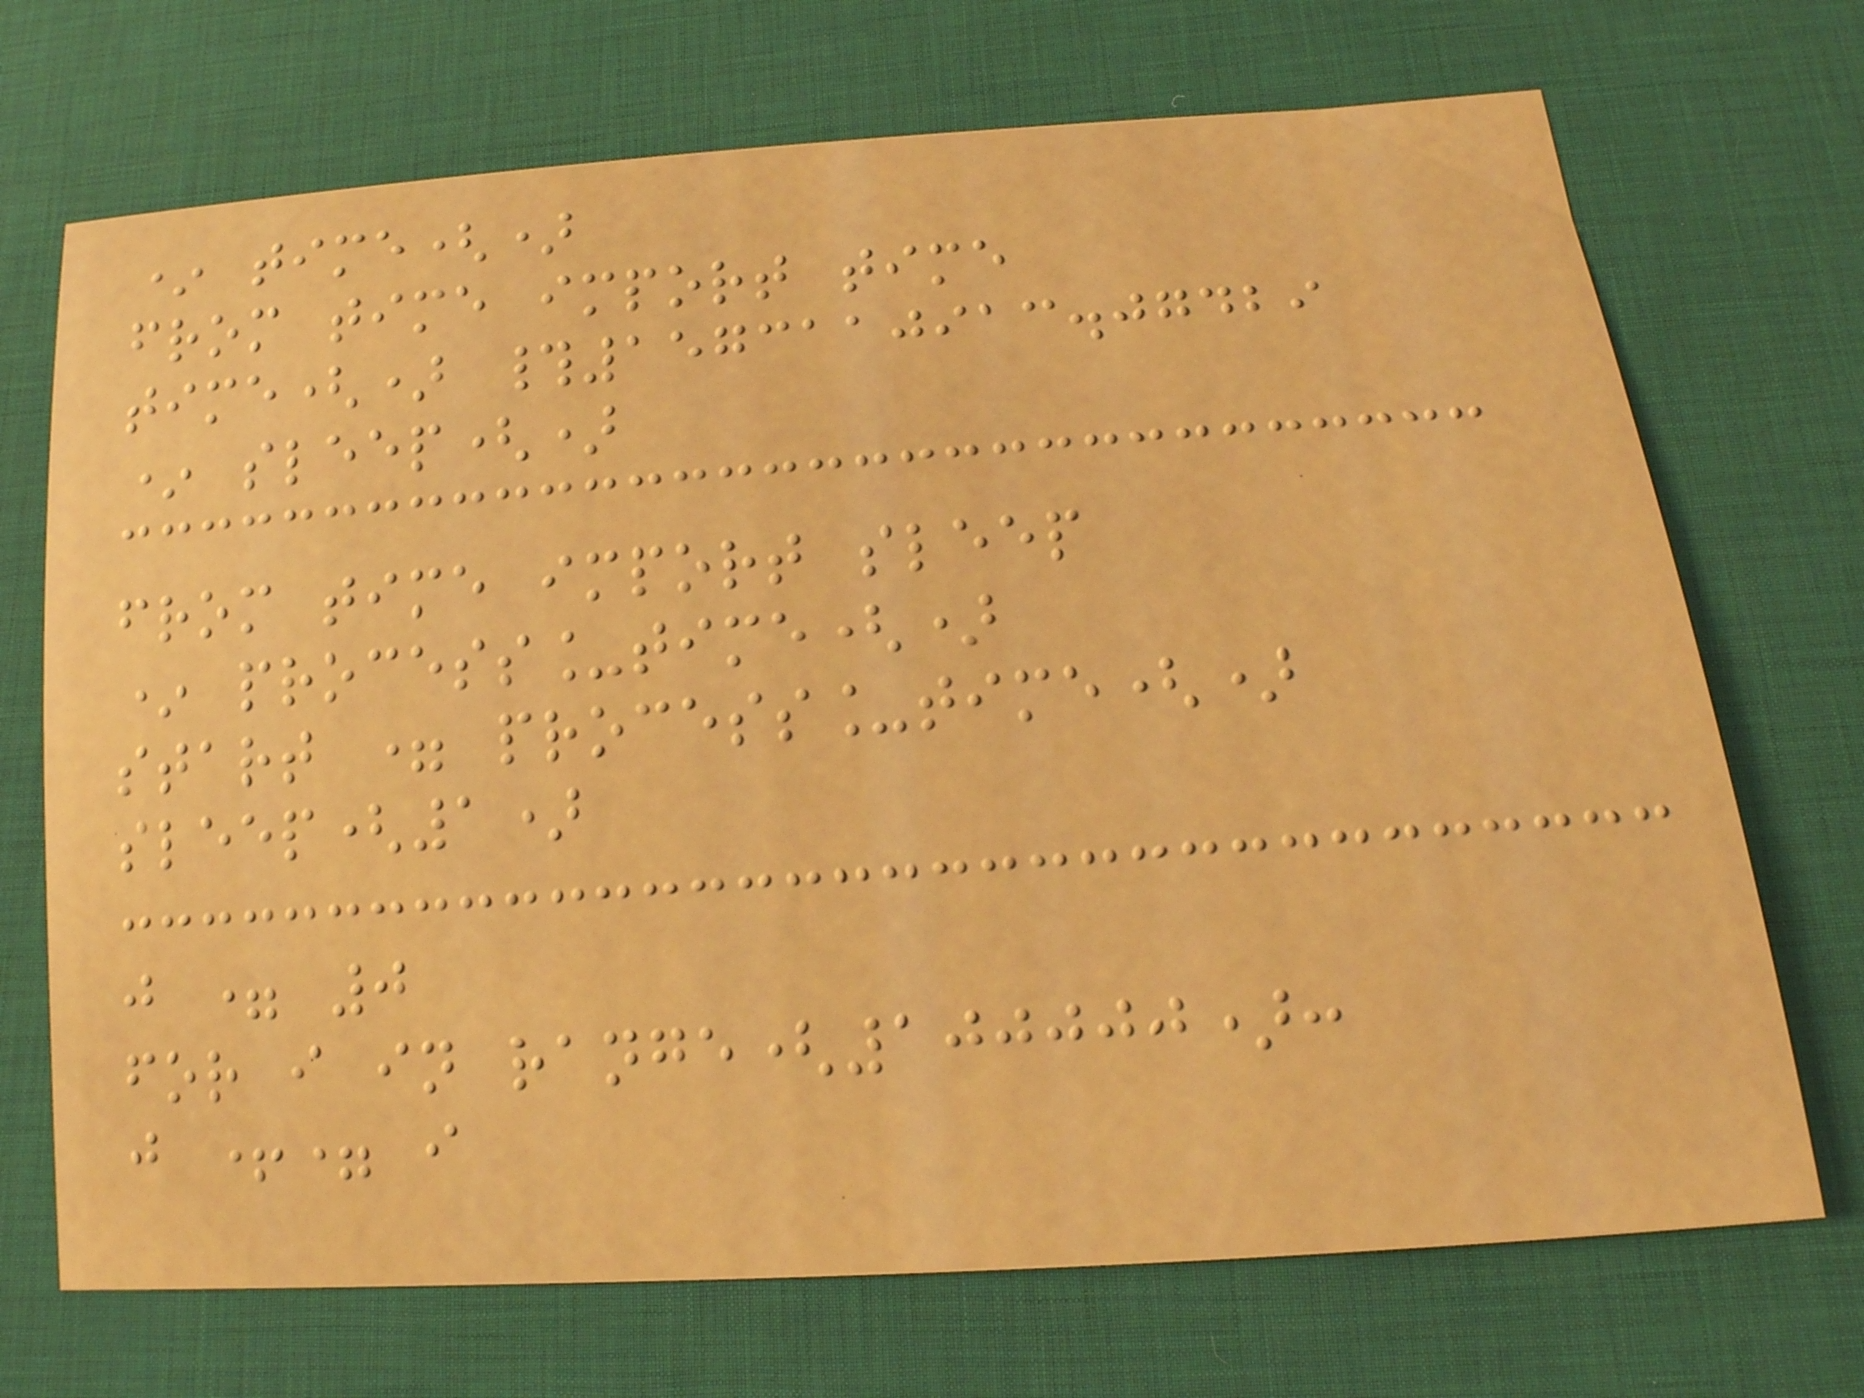* time()
from time import time
time() #1573110913.07429
* sleep()
from time import sleep
* process_time()
start = process_time()
sleep(1)
j = 0
for i in range(100000):
j += i
